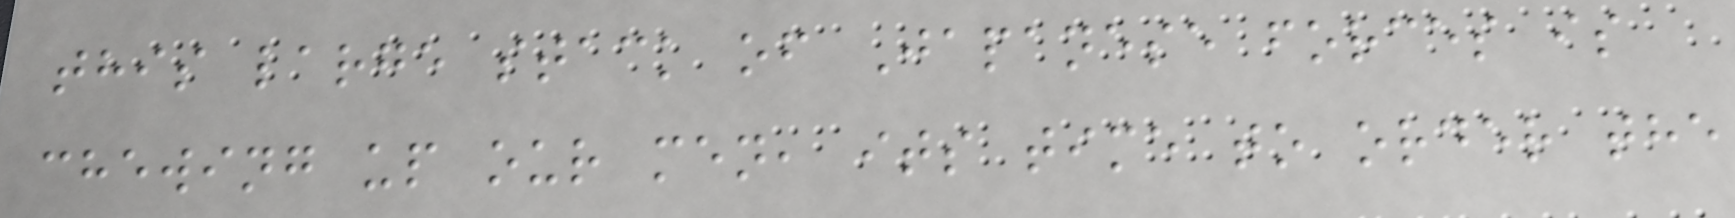this large stack of Japanese forces is
chewing up our men, its time to order the
